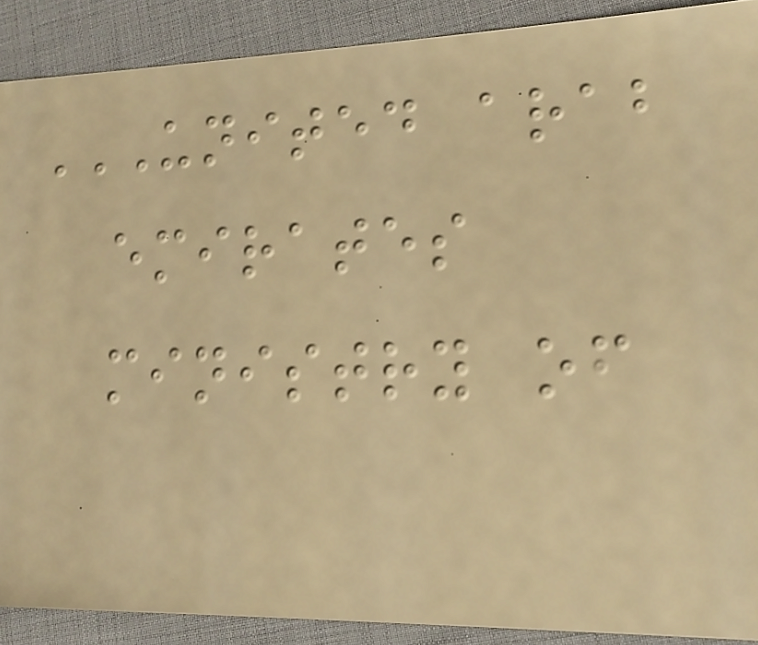UNITED ARAB
EMIRATES
MINISTRY OF
